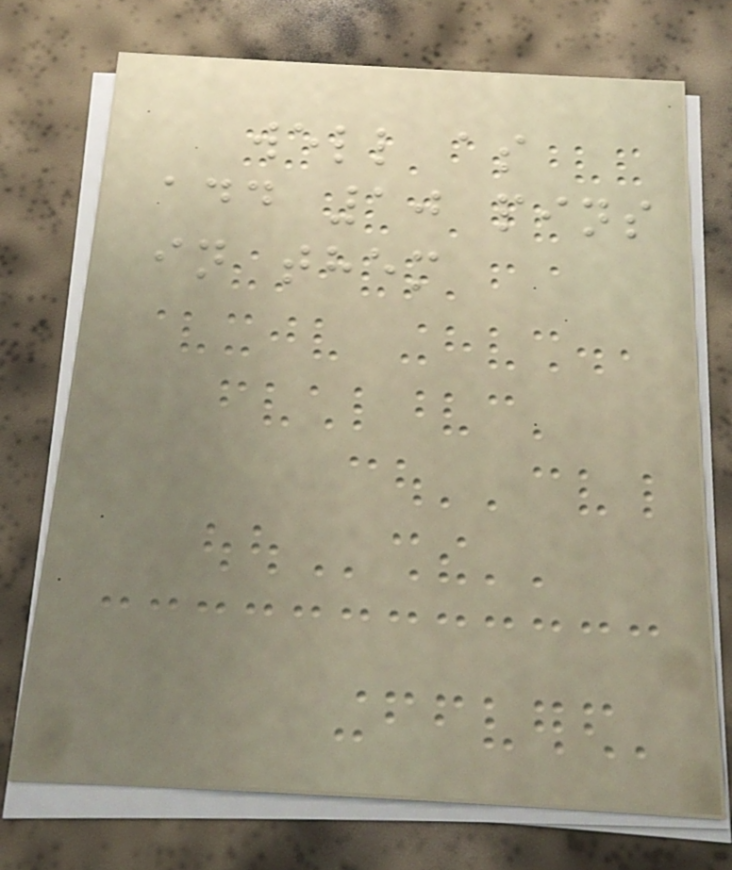well as
add 10 pins
in them
